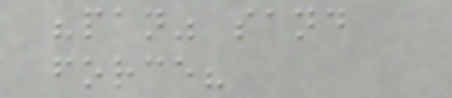"pan" sand
force?
